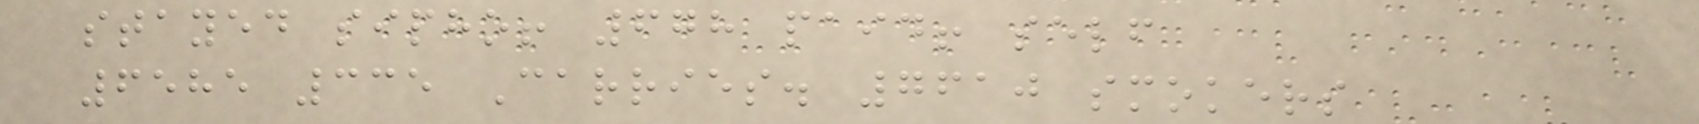stayed sipho! 678 paid! self
6585 335 Carries. 7610 smokers
